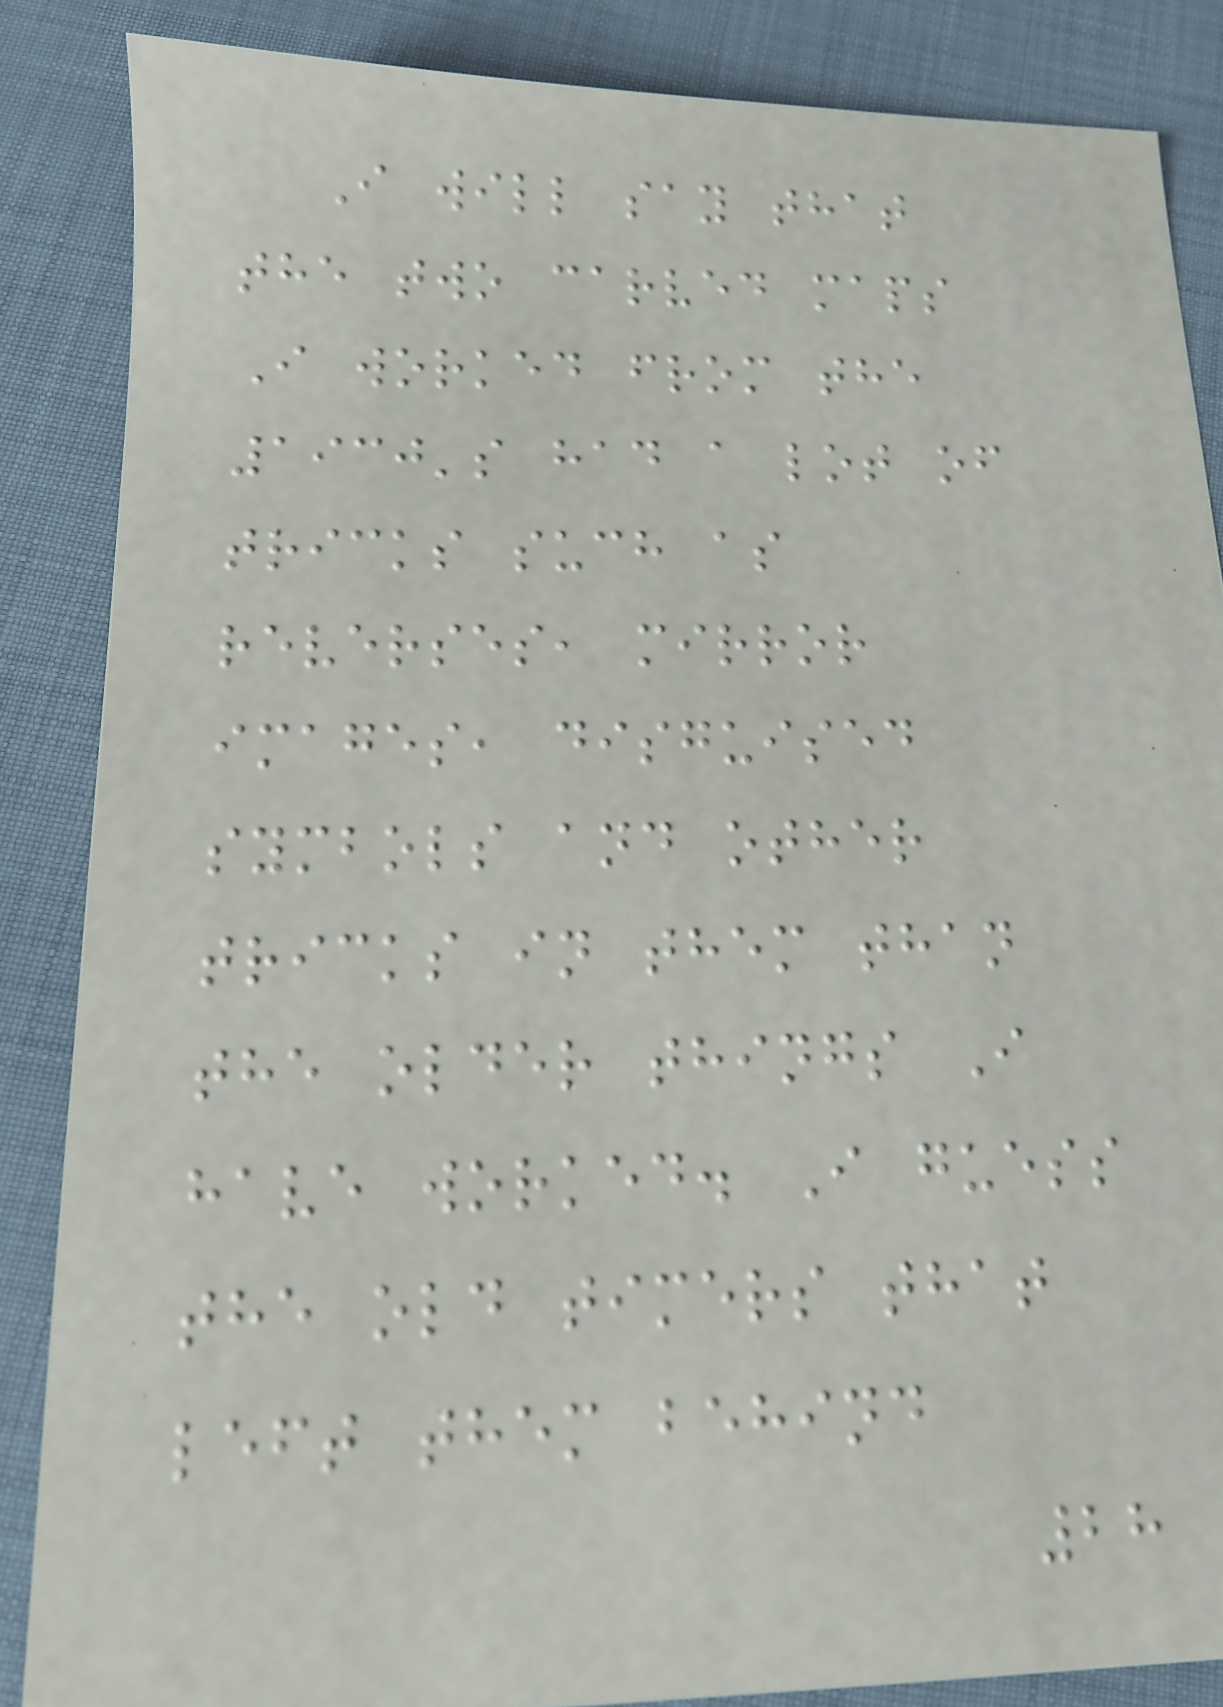I will say that
the two carved maps
I worked from the
1930's had a lot of
tricks such as
reverses, mirror
images, disguised
symbols and other
tricks in them than
the older things I
have worked. I guess
the old timers that
left them behind
28
